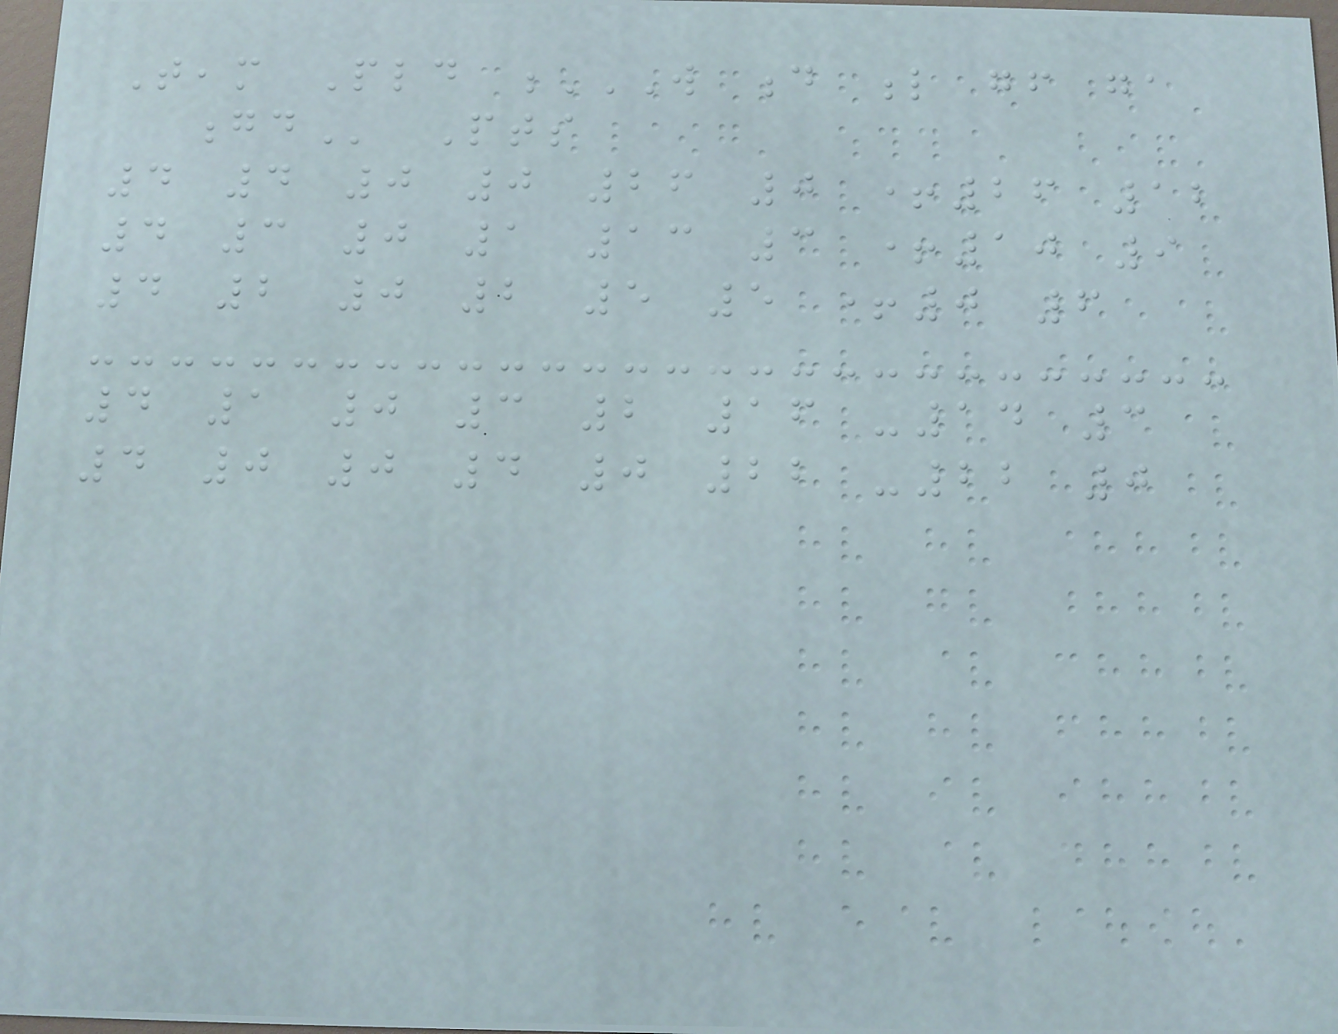Team Pld W D L GF GA
GD Pts
4 4 0 0 26 0 +26 12
4 3 0 1 13 3 +10 9
4 2 0 2 5 5 +0 6
4 1 0 3 2 16 -14 3
4 0 0 4 0 22 -22 0
